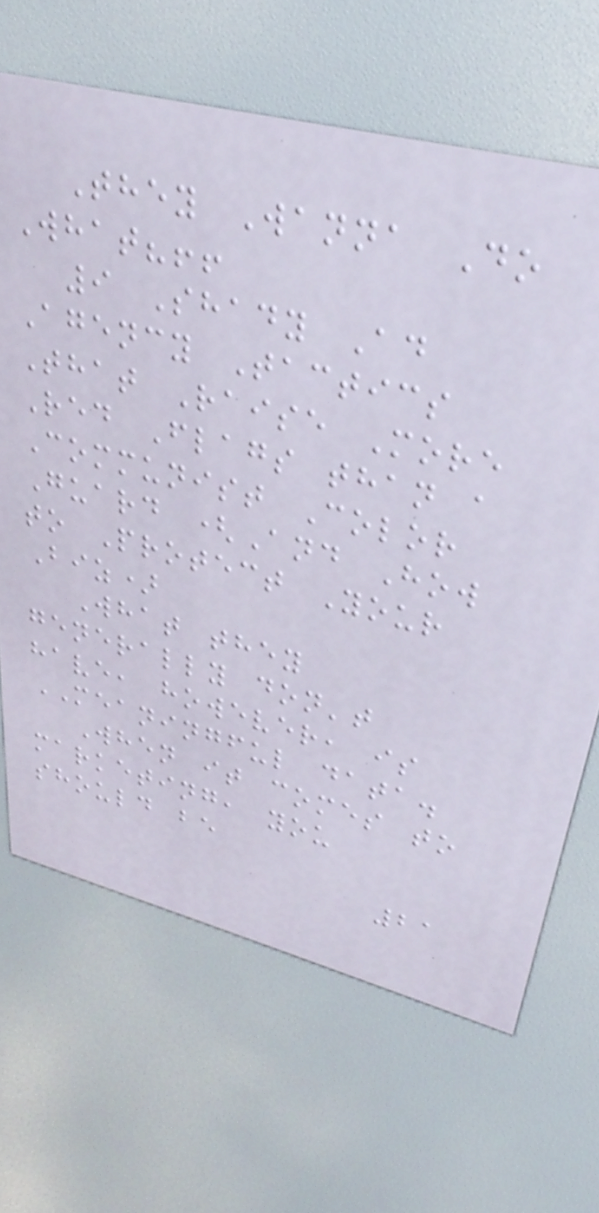They Wanna Do
What?!!
9 Shady Ad
Agency Tactics
That Raise More
Red Flags than a
Communist Color
Guard (And How
to Protect Your
Biz)
What they
generally don't
have, however, is
MEANINGFUL data.
When it comes to
marketing, you
should be
21
